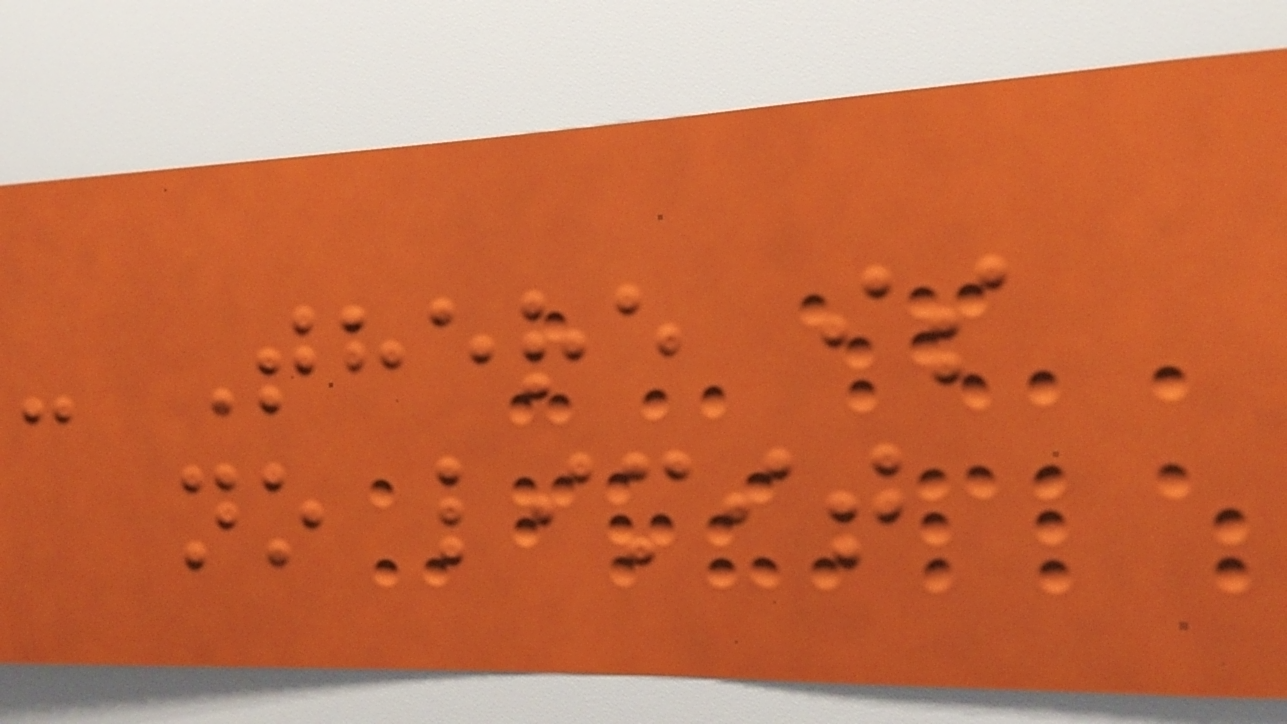- There is
no limit
